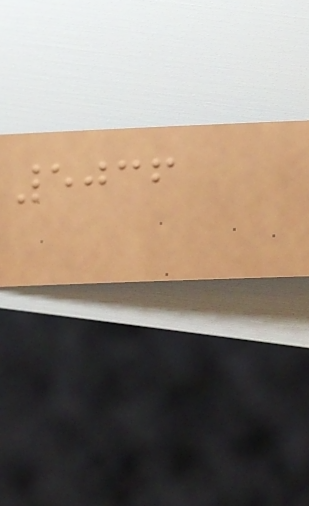5036
